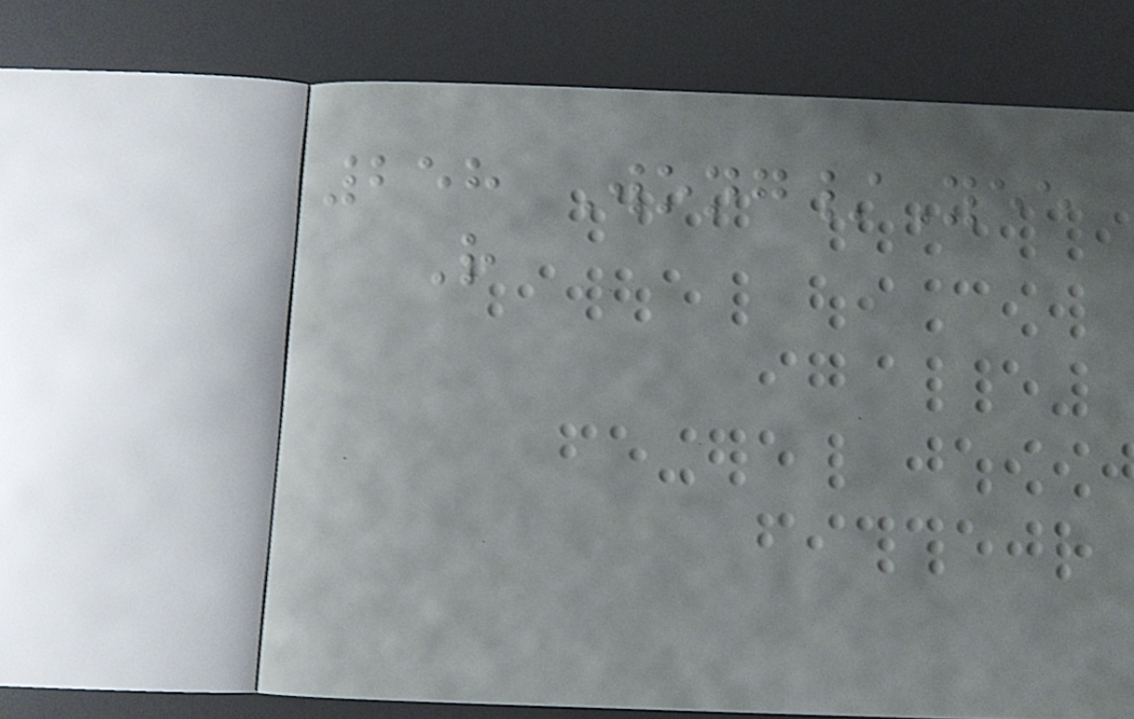258 Wong/Yee
R
